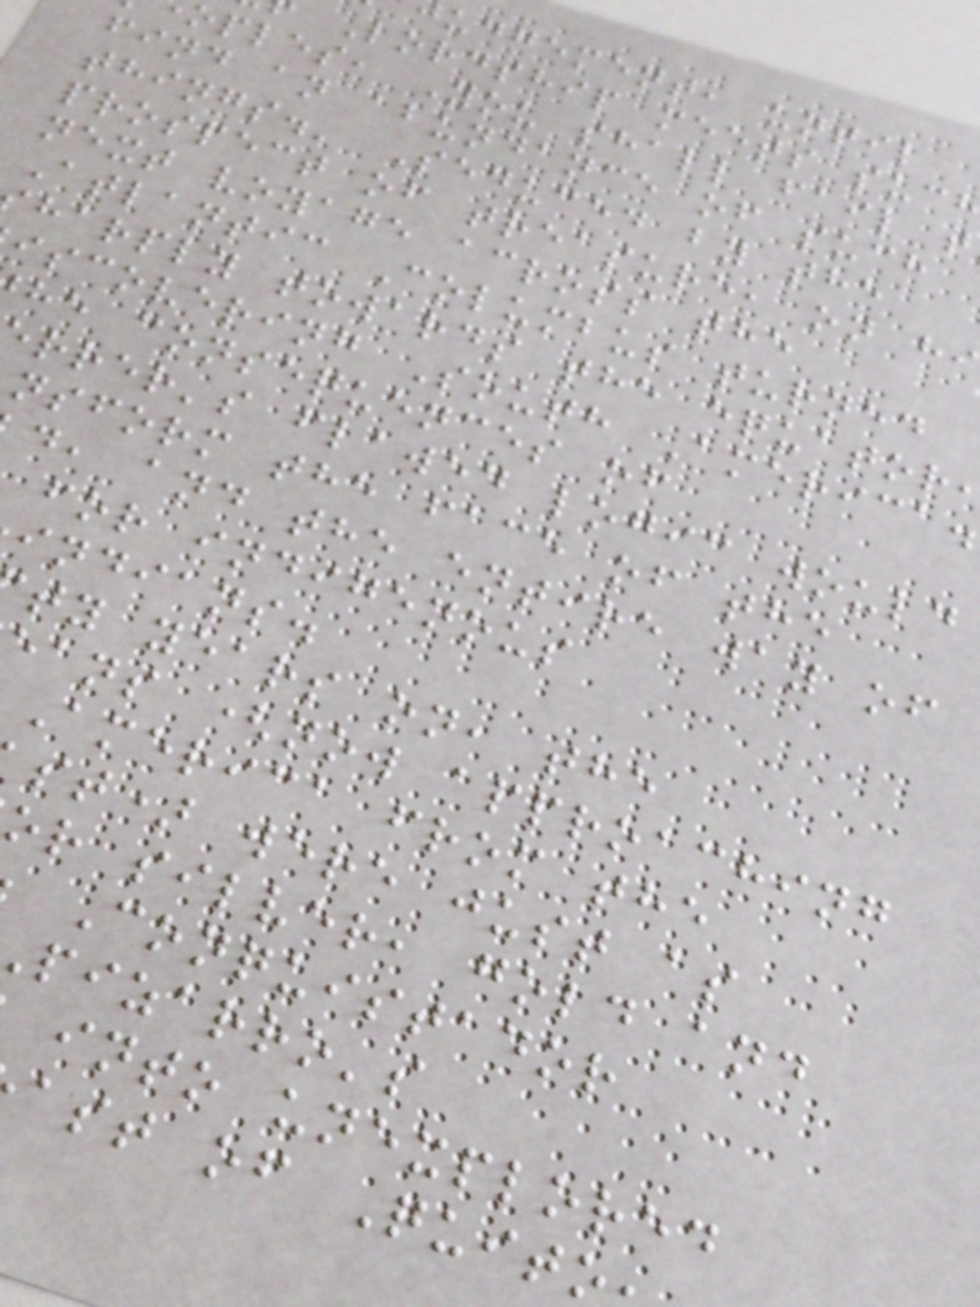udgement, until
Lordship meets suc
oples, You shall fail t
find an abundance of such
things.' Seduced by the
prospect of treasure, on hi
next voyage across the
Atlantic Columbus turned
harply towards the equator
iscovering South America.
he consequences of
rrer's flawed logic would
nsform the face of the
d, and the entire way of
for indigenous
indians.
ty years on, the
eans (now approaching
America from the
st) were just as
or silver, gold and
Conquistador
pizarro's
into unexplored
ast of Quito
